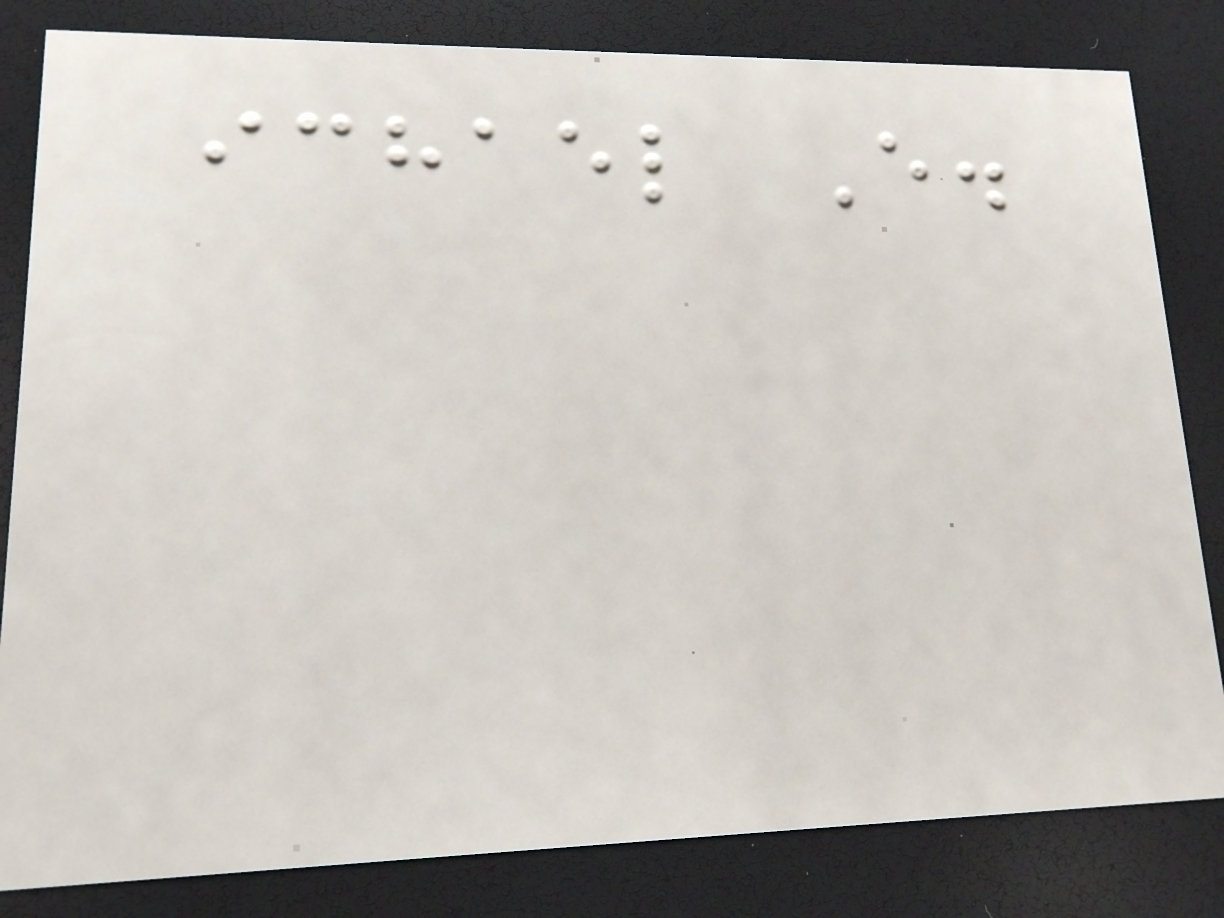ichael E.
